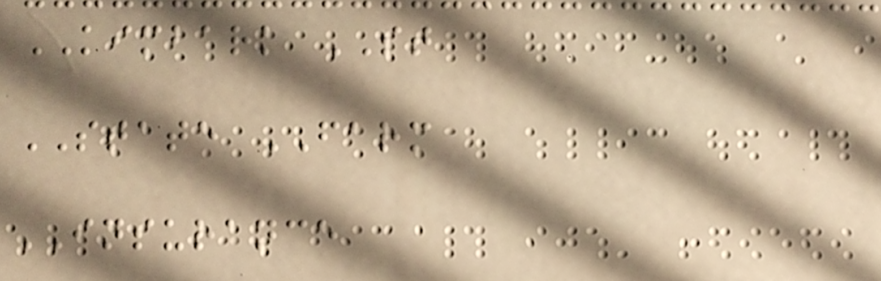KIMBARK ST
STATE FARM
INSURANCE
